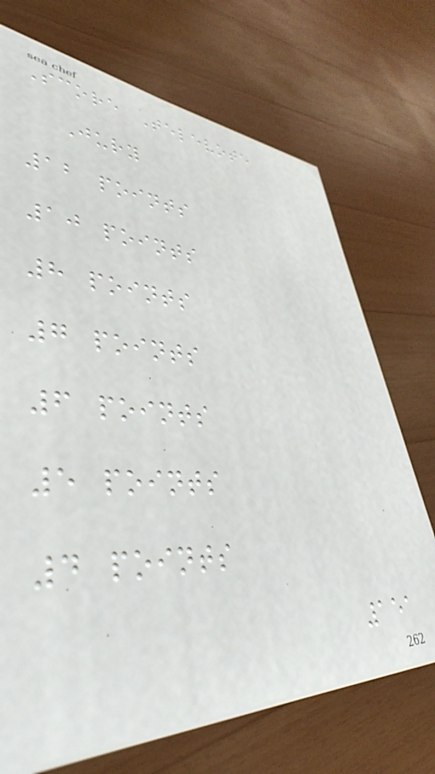Score Televote
Jury
12 points
10 points
8 points
7 points
6 points
5 points
4 points
151
